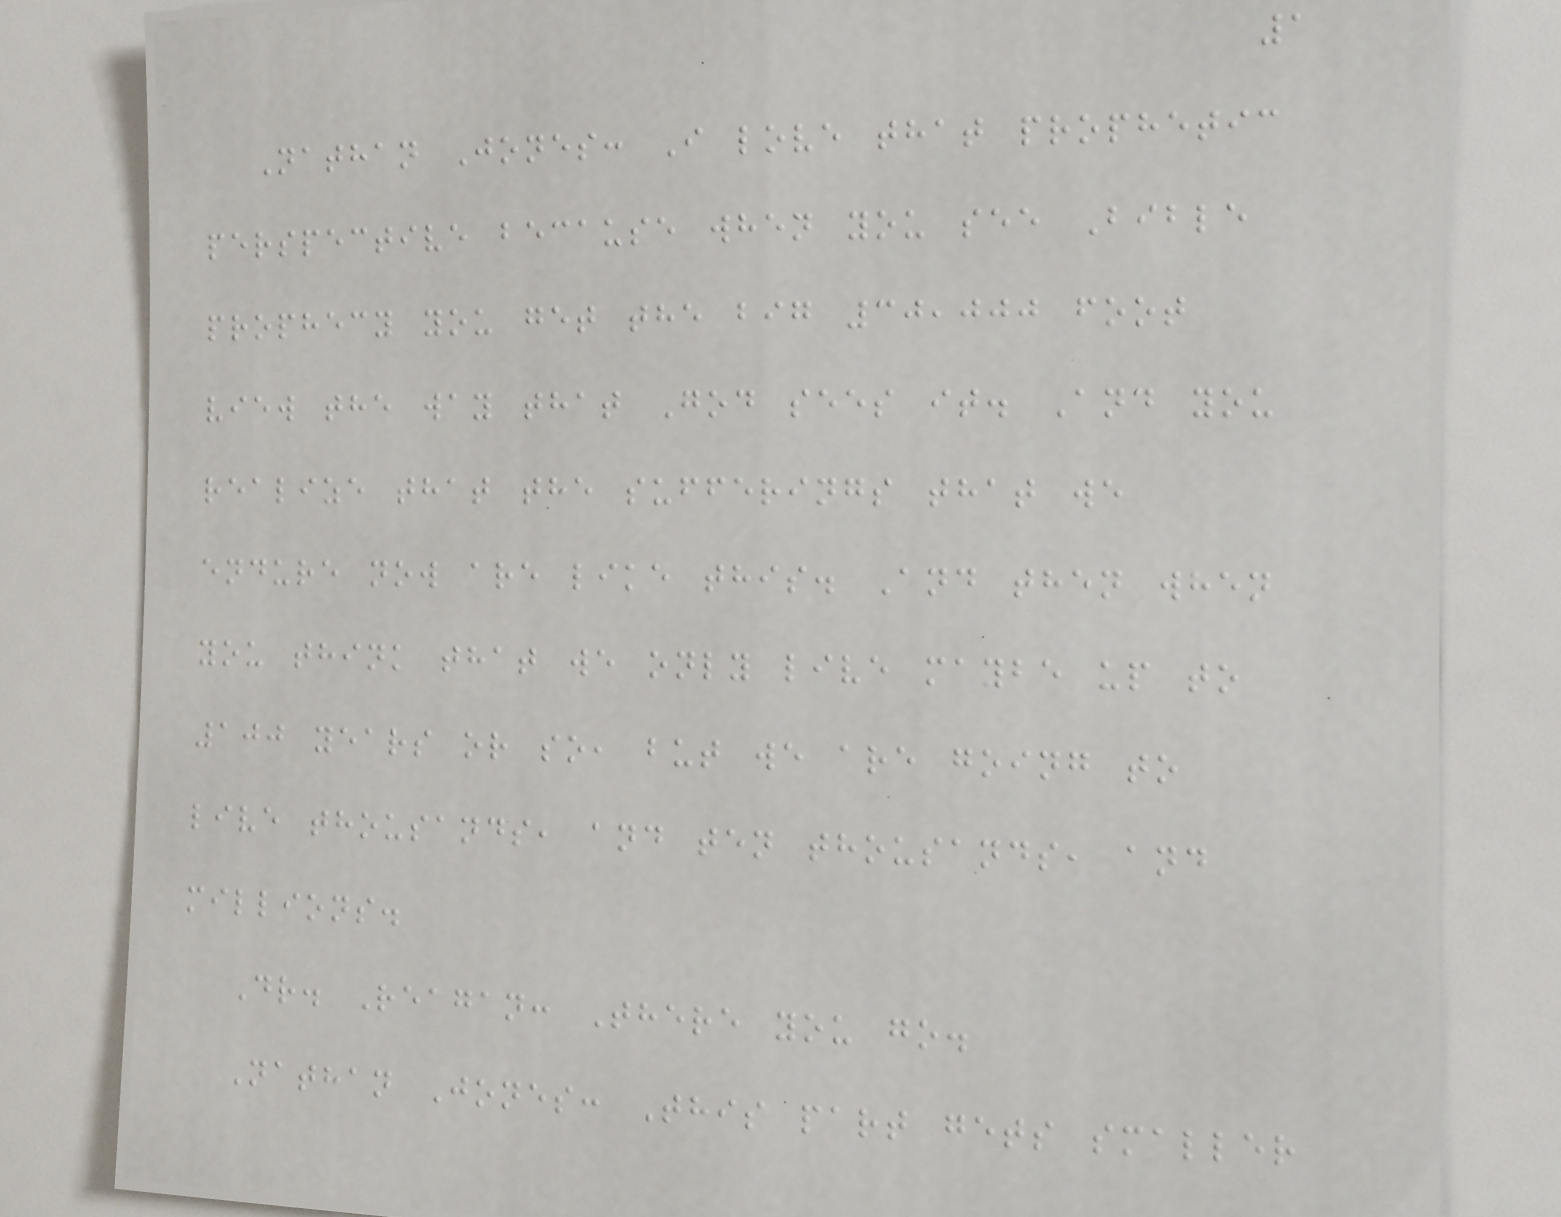1
Nathan Jones: I love that prophetic
perspective because when you see Bible
prophecy you get the big 30,000 foot
view the way that God sees it. And you
realize that the sufferings that we
endure now are like this. And then when
you think that we only live maybe up to
100 years or so, but we are going to
live thousands, and ten thousands, and
millions.
Dr. Reagan: There you go.
Nathan Jones: This part gets smaller
